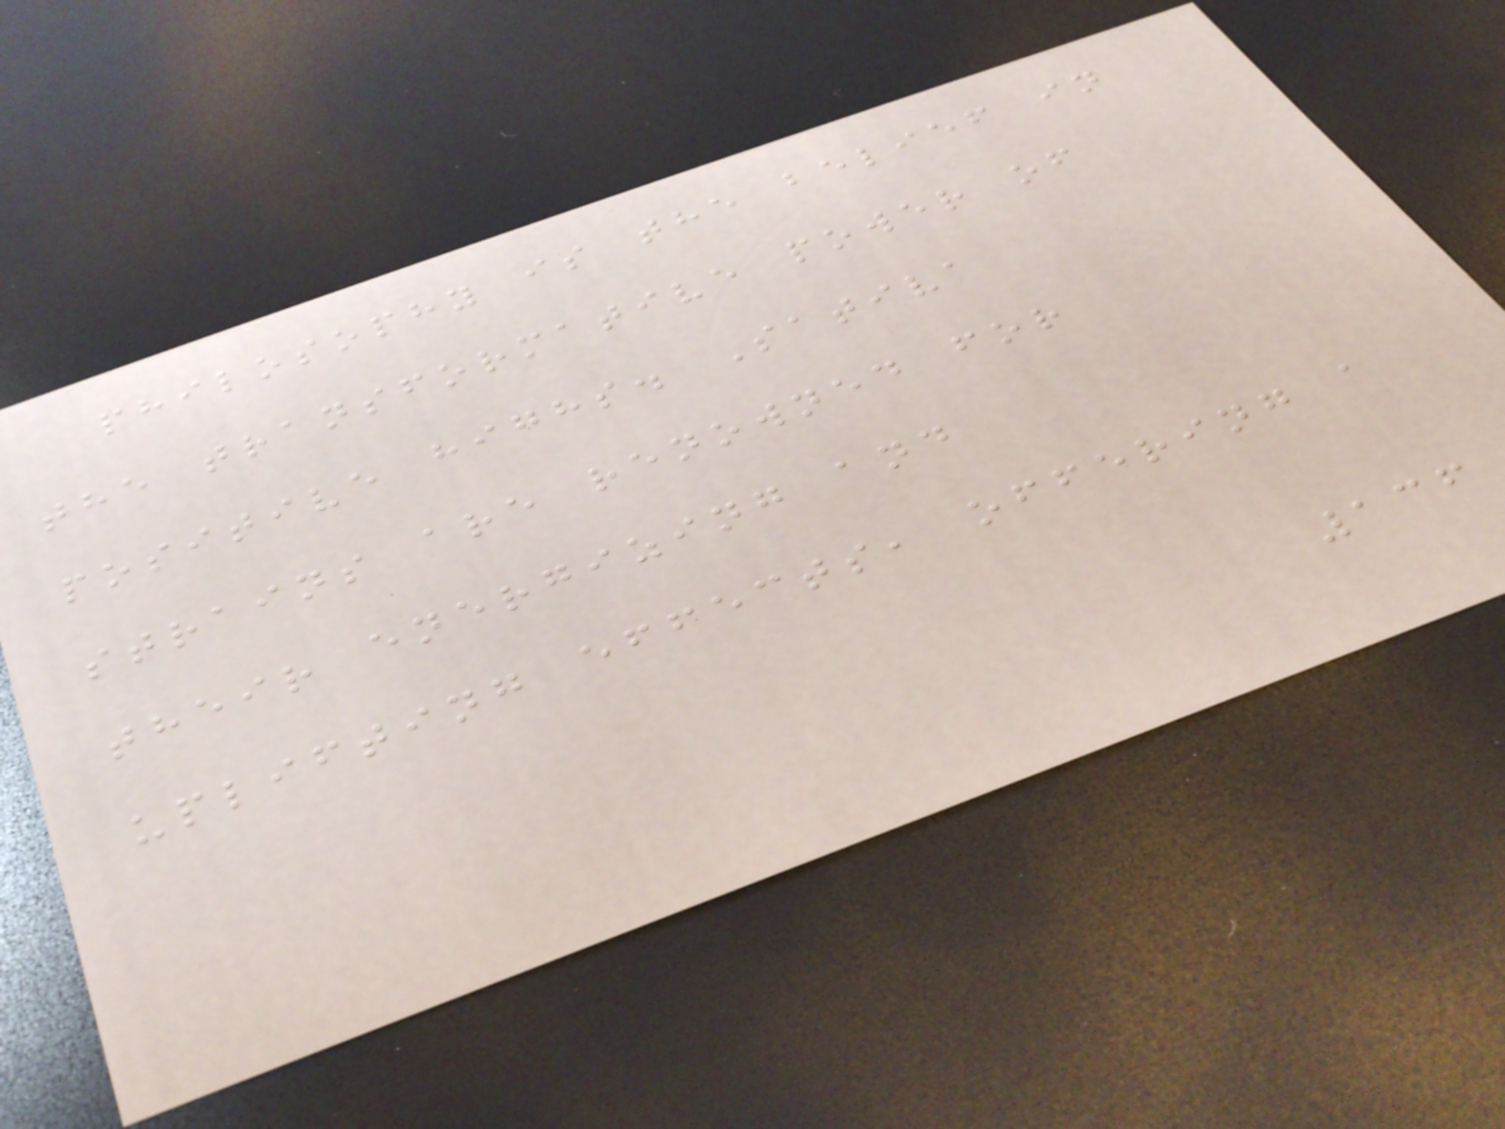philosophy is the belief in
the transformative power of
positive highs. Sativa
strains are renowned for
their energizing and
uplifting effects, offering a
136
